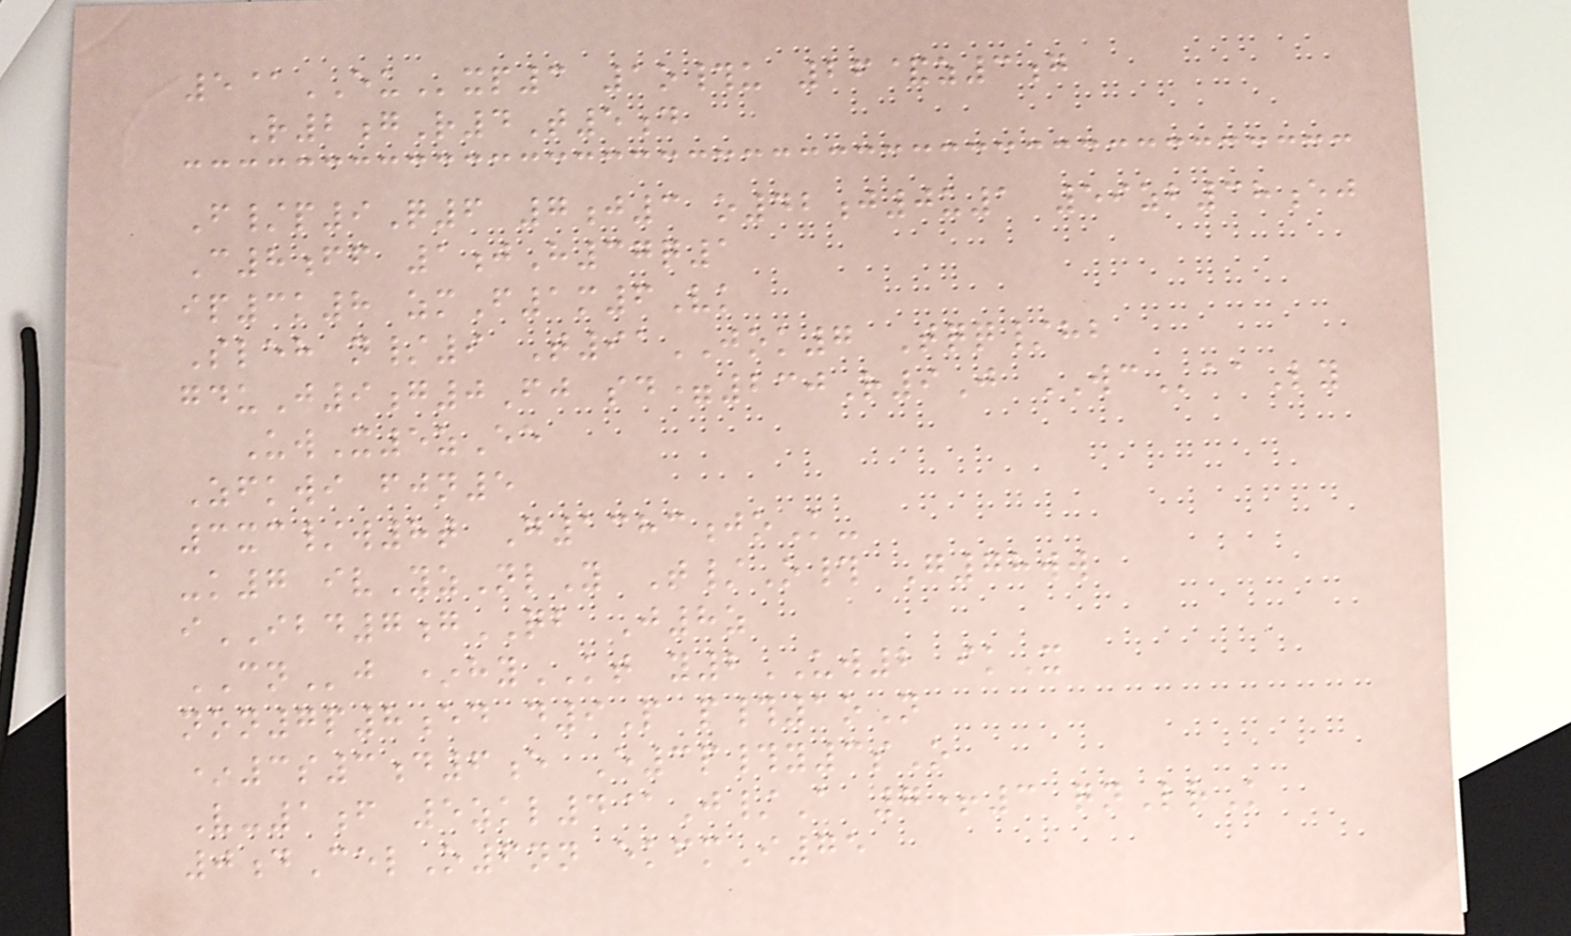5@EUxp3 1o#u 26&z3g
R2gR4T5d
F/p9Q6 7j3 o42j0u1 59zb38ej
C8ff 1jH37q1
ip3k8 zmF1m6Vk
Sleh n/9 T91JOK7 Tqq/hb
gduJ9g0Fj sd=230R9J WCaaLy
UwX5zEe
Zfkwi fjn5
3xc/w8t G1383joK-
-k7 ivYzNlY T/O# G78ww
iIBD7gQB J8z
CNj *hyKT y2UW2 ikX
non7p8ed d9P p#1oN
*3s3d6e E3p#y3sO
V-1f 5zkl4@J/A 7+3 qnLrK
0dCelO6nn ekfmI75
